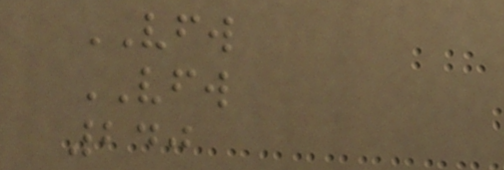VFW
VFW
240
